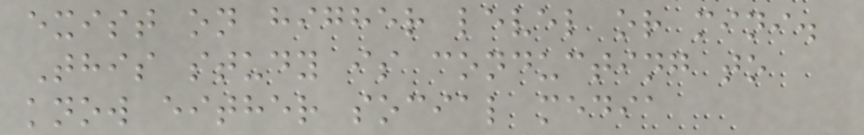exist on higher level or mini.
This study is conducting to
know either social media
